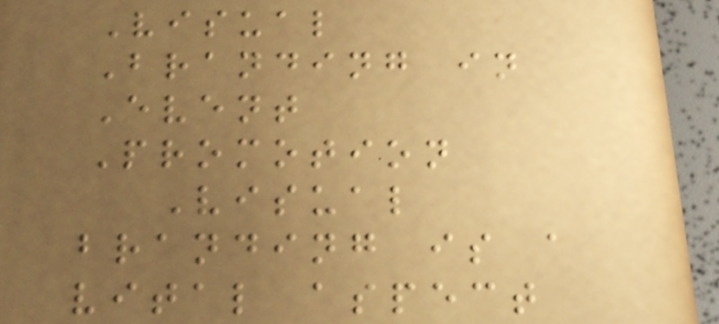Visual
Branding in
Event
Promotion
Visual
branding is a
vital aspect
